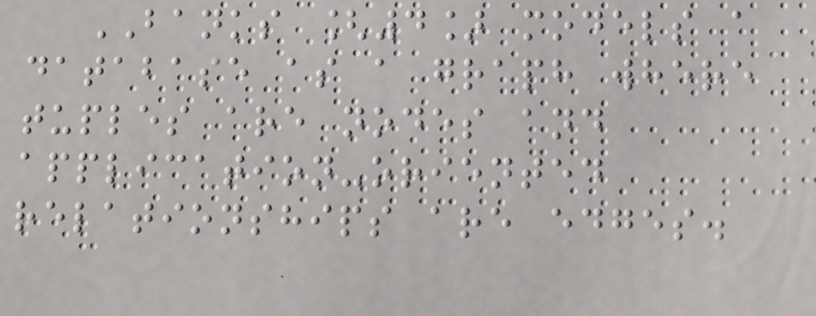BANKS [4] models a
database as a graph where
tuples are nodes and
application-oriented
relationships are edges.
